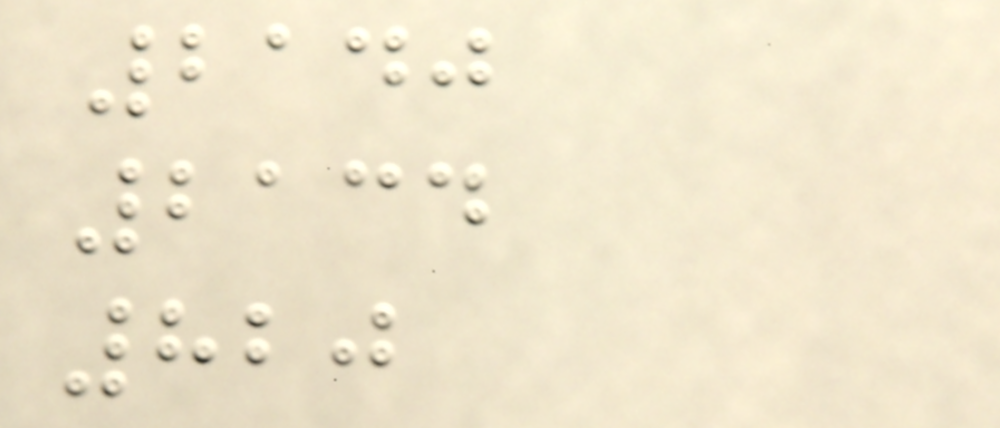2140
2134
820
